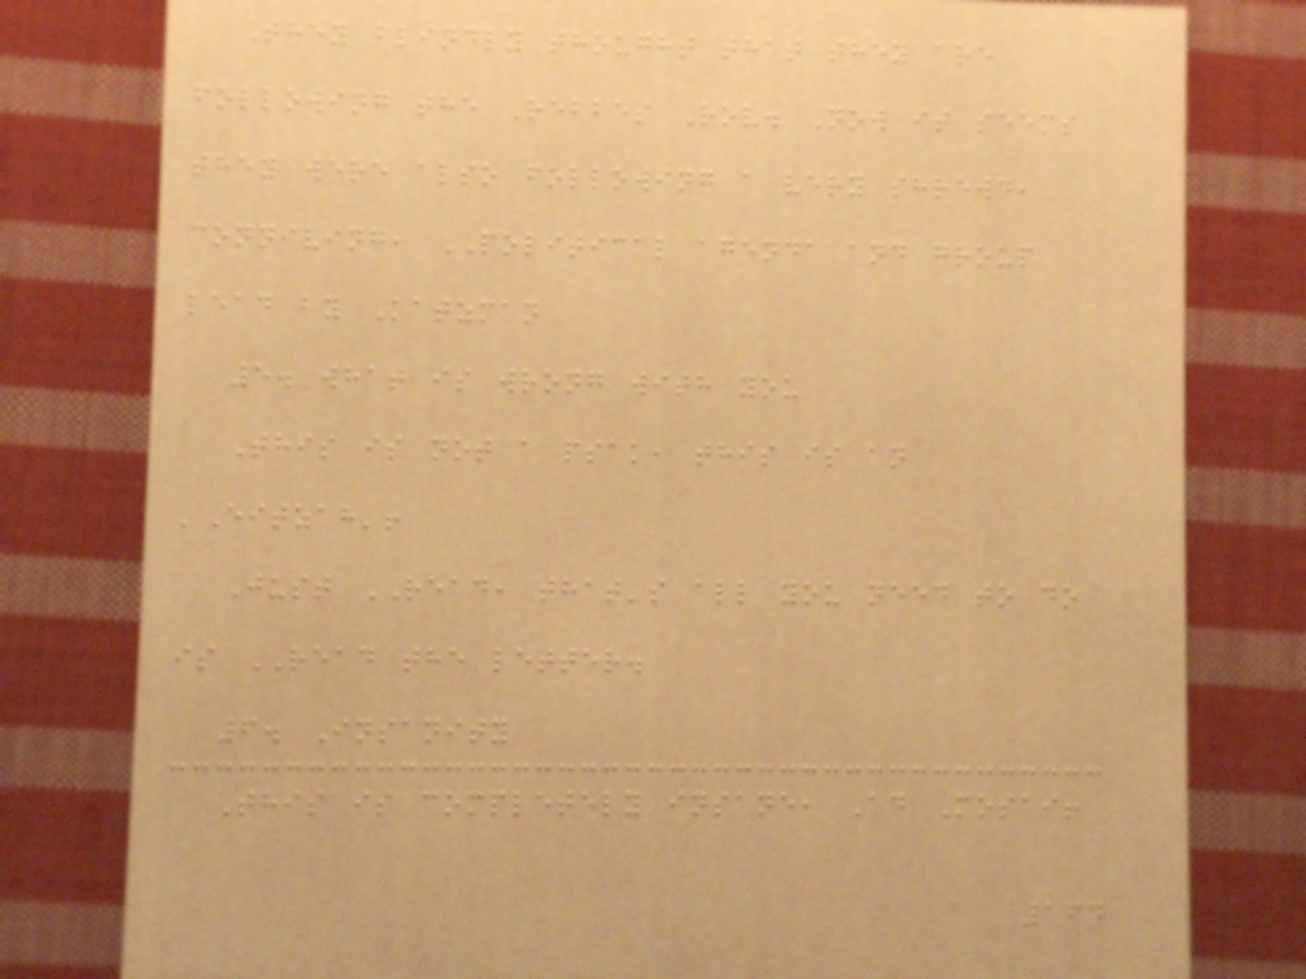They blindly thought that they are
following the Rebbes Rov. Now it seems
they were also following a very shrewd,
conniving, POLITICAL agenda and group
lead by Katzman
5. what is wrong with you
This is not a psak, this is an
'Eitzah'!
Just READ, that's all you need to do
is READ the letter.
6. Insanity
This is completely insane, Ad Mosai!
164
